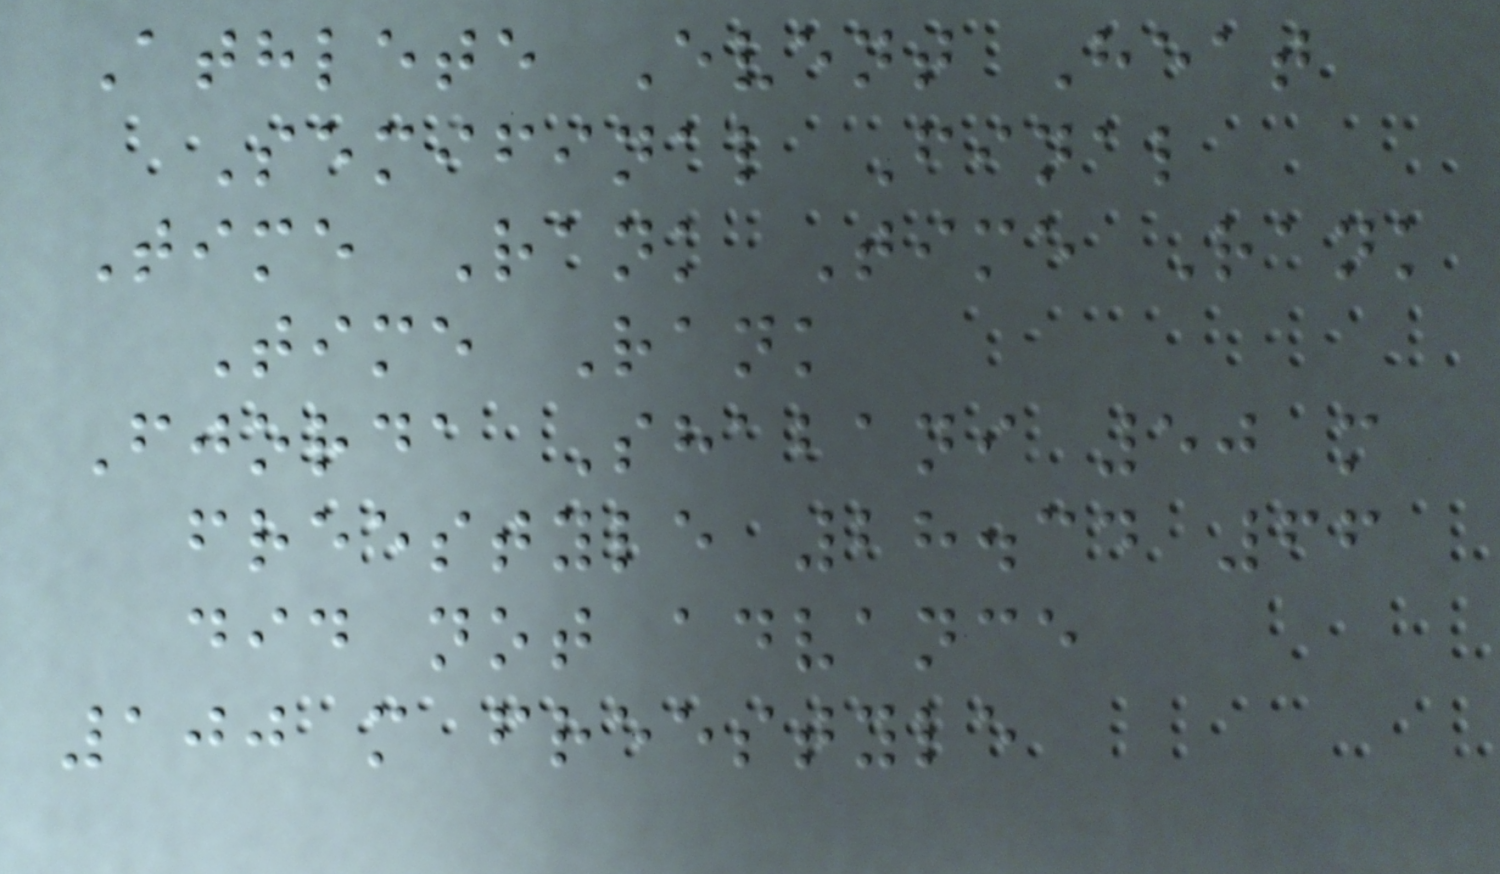Athlete Event Heat
Semifinal Final
Time Rank Time Rank
Time Rank
Fjorda Shabani 50 m
freestyle 28.34 66
did not advance
100 m freestyle
